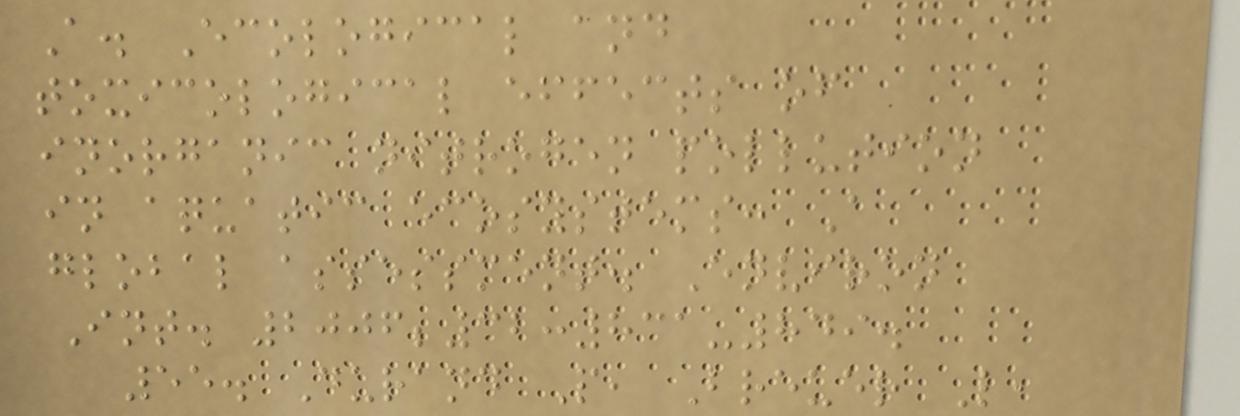A. Ecological and
toxicological effects of
inorganic nitrogen pollution
in aquatic ecosystems: A
global assessment. Environ
Int. 2006;32:831-849.
55. Durand P, Breuer L,
